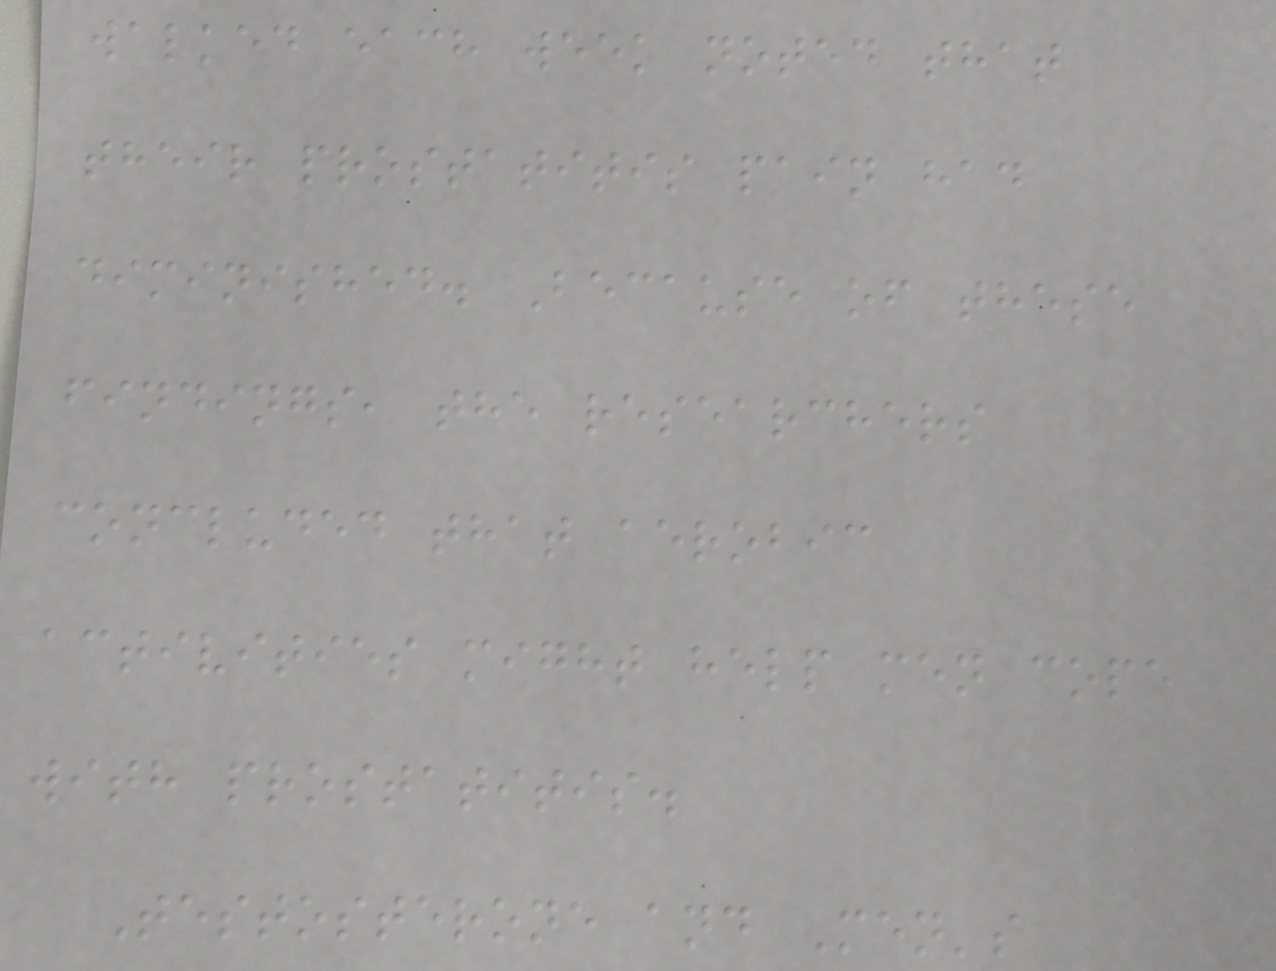walked each week noted that
their prostatitis pain had
diminished. Because of these
findings, the researchers
concluded that aerobic
activities might help men cope
with prostatitis.
Testosterone and Men's
